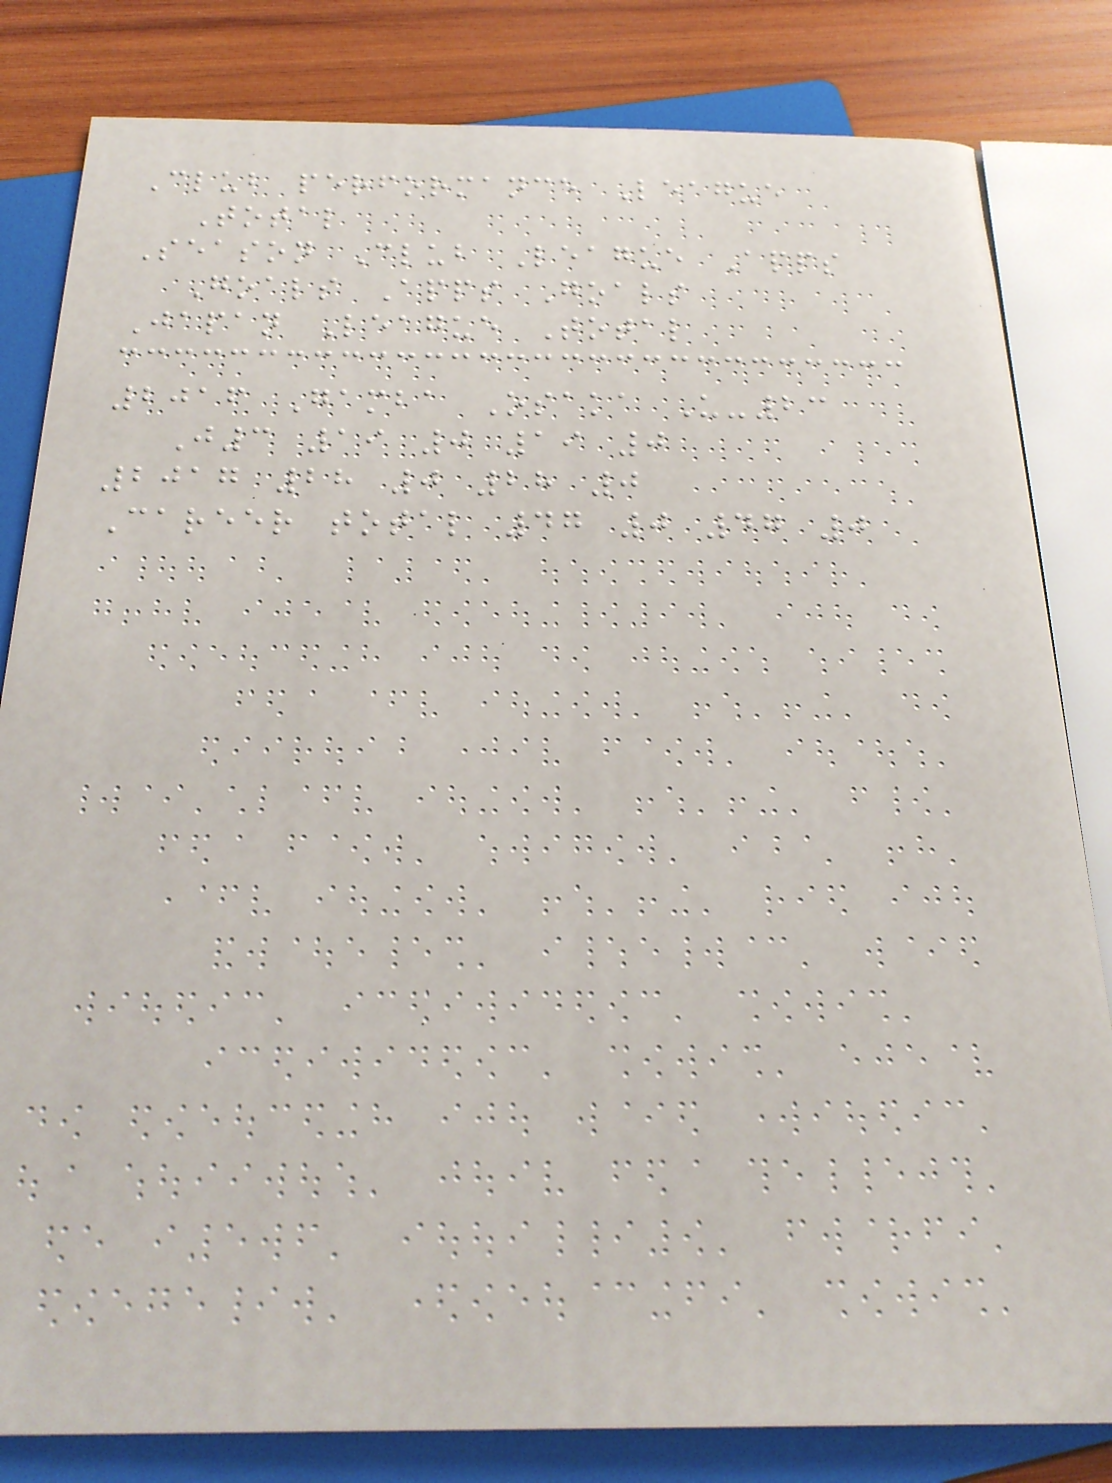Club performance League
Total
Season Club League Apps
Goals Apps Goals
Japan League Total
2016 Gamba Osaka U-23
J3 19 0 19 0
2017 28 0 28 0
Career total 47 0 47 0
